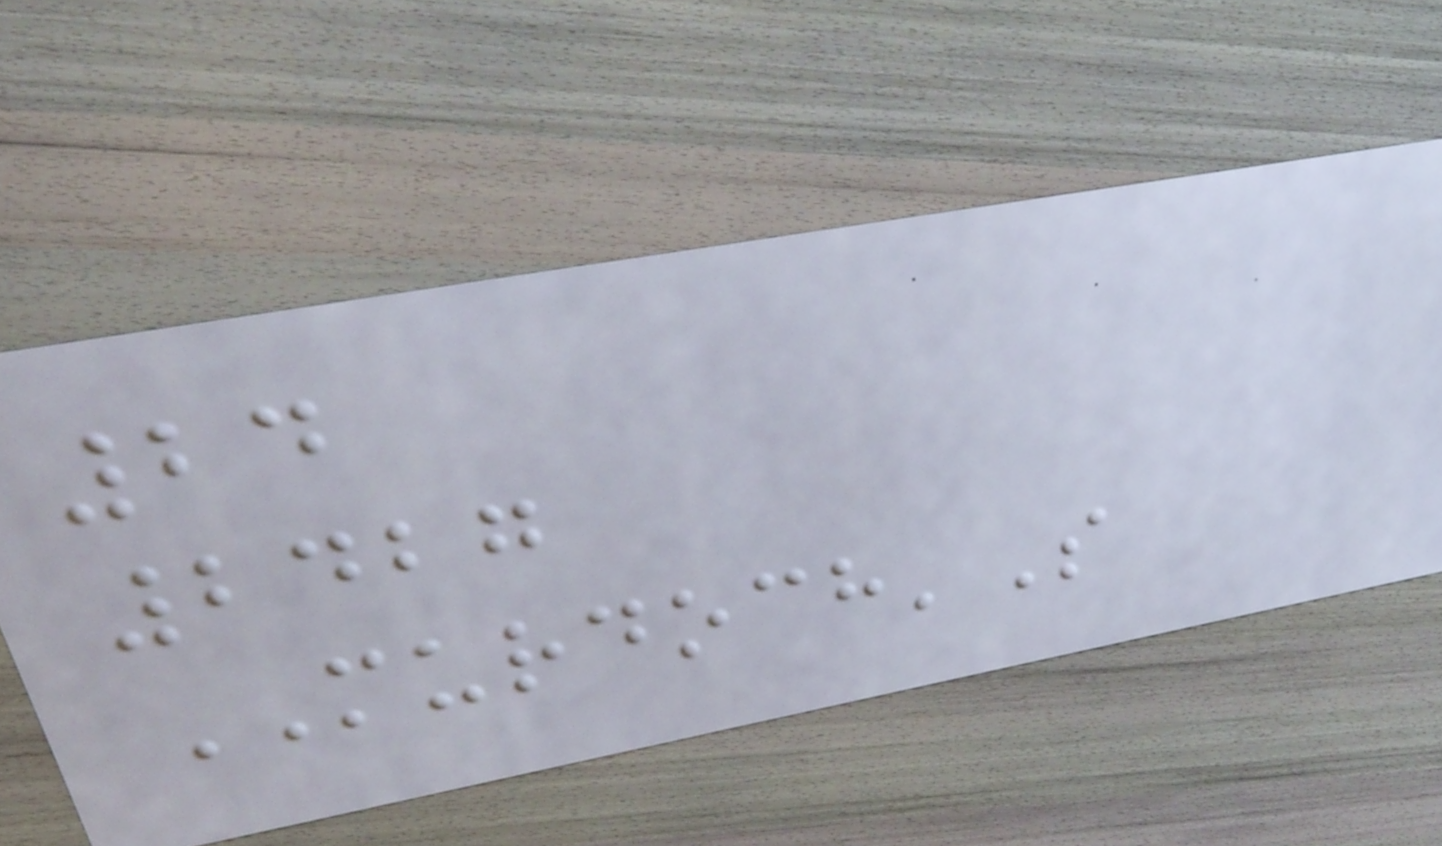24
2427
MURDOCH'S
